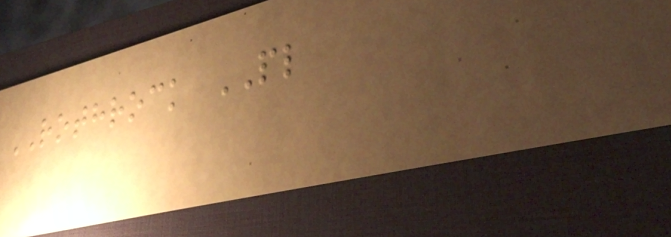ROTHROCK PL
